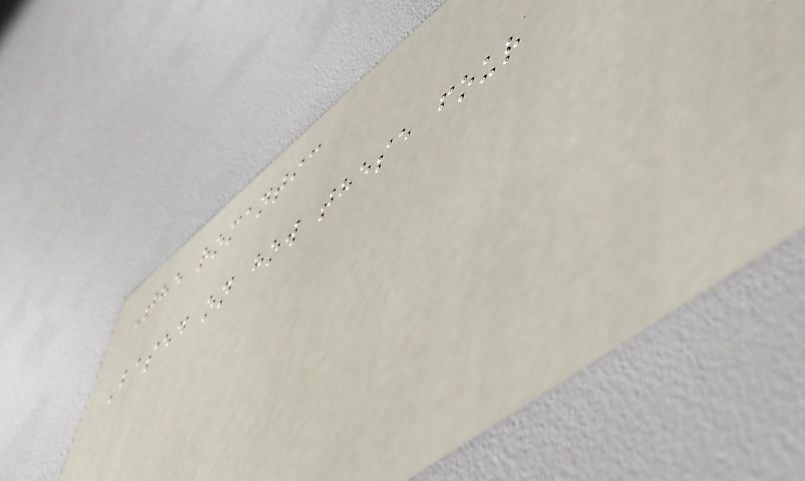The romantic
Based on how these four
